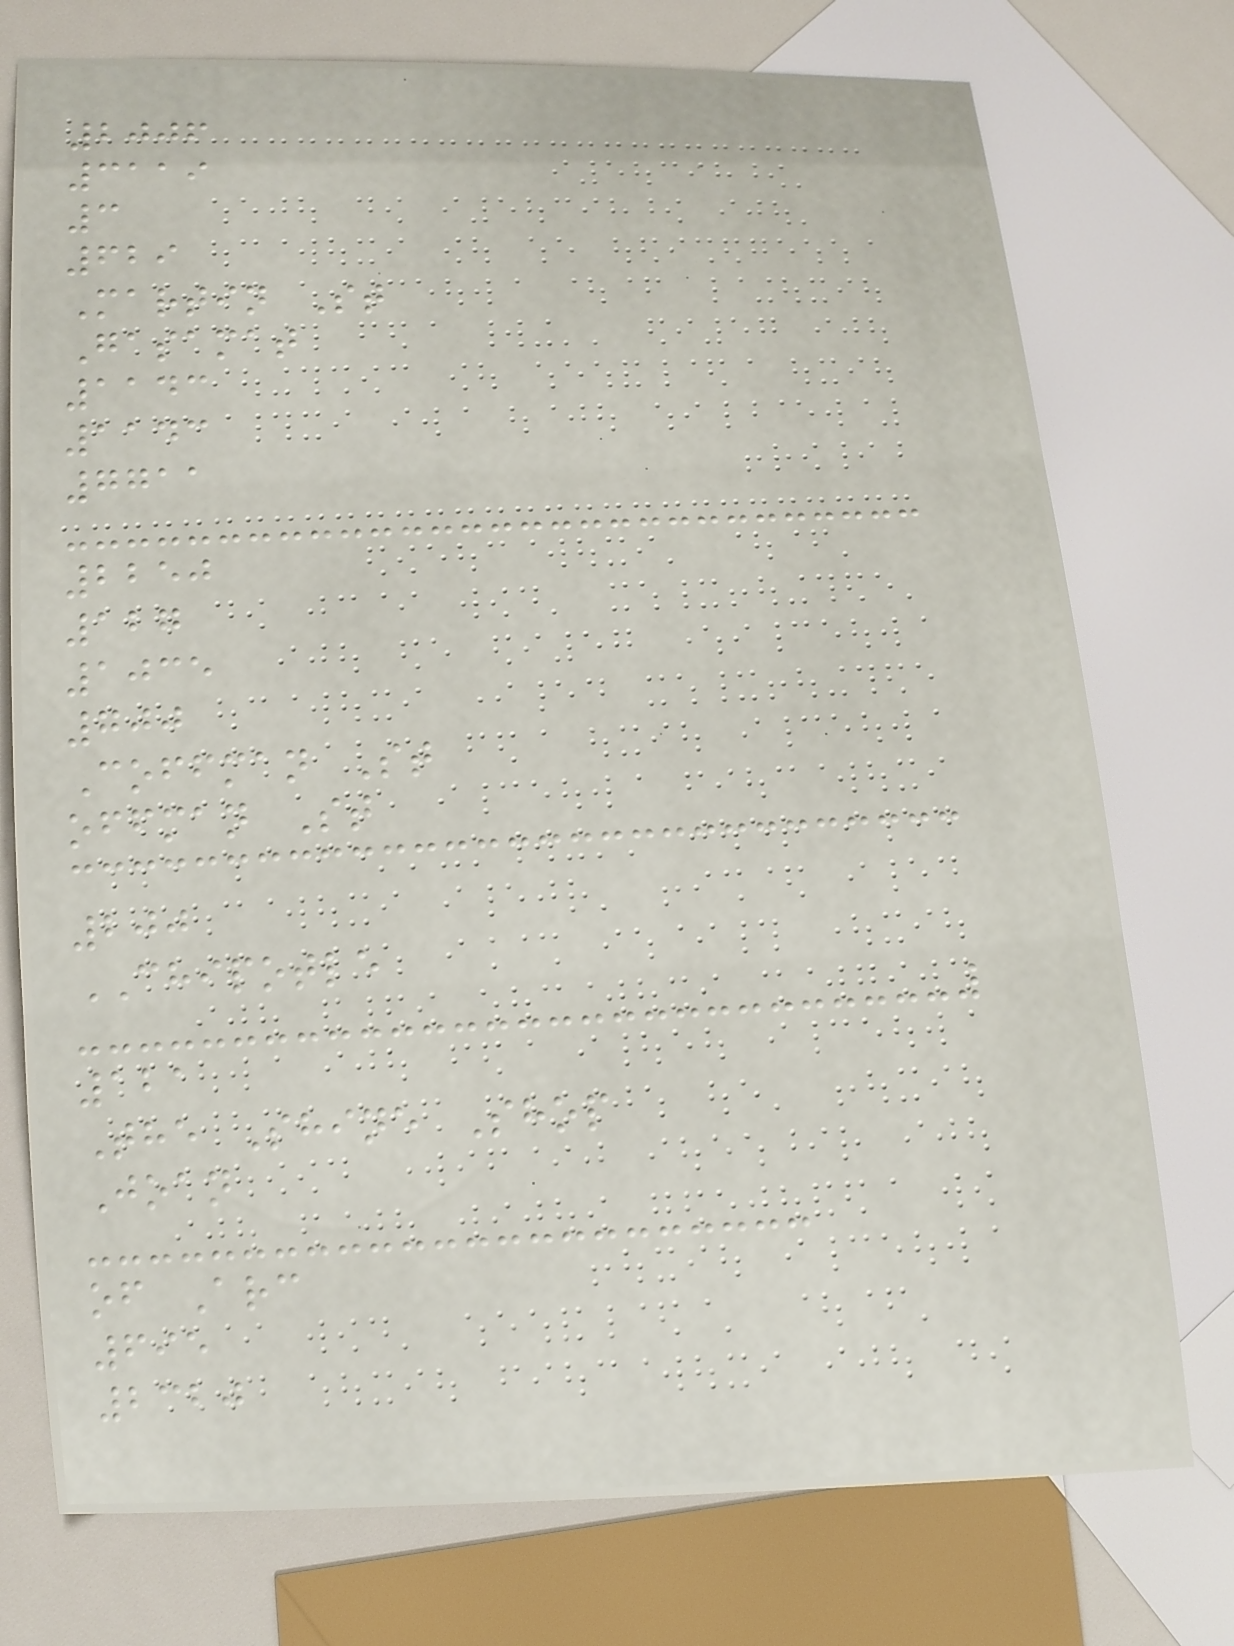2006
3119
3
629
Martin St
Gasamat
1143
1143
7711
2250
127
1035
700
Coffman St
offman St
200
CHIPOTLE
121
The Shine Shop
Joan
of Arc
695
2320
